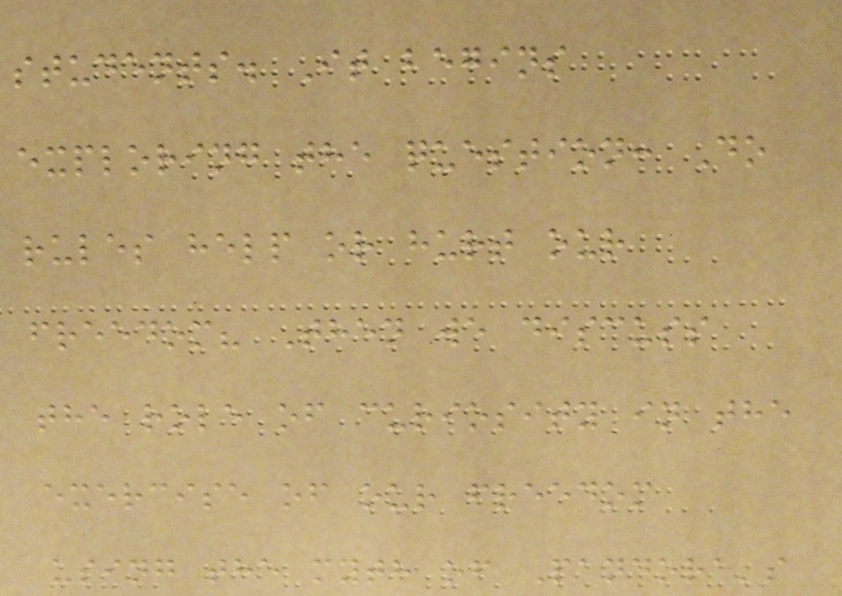students. It begins
exploring the question: Do
rules help or hurt our
freedom? Then we discuss
the role of curiosity in the
exercise of our freedom
using the myth of Pandora's
